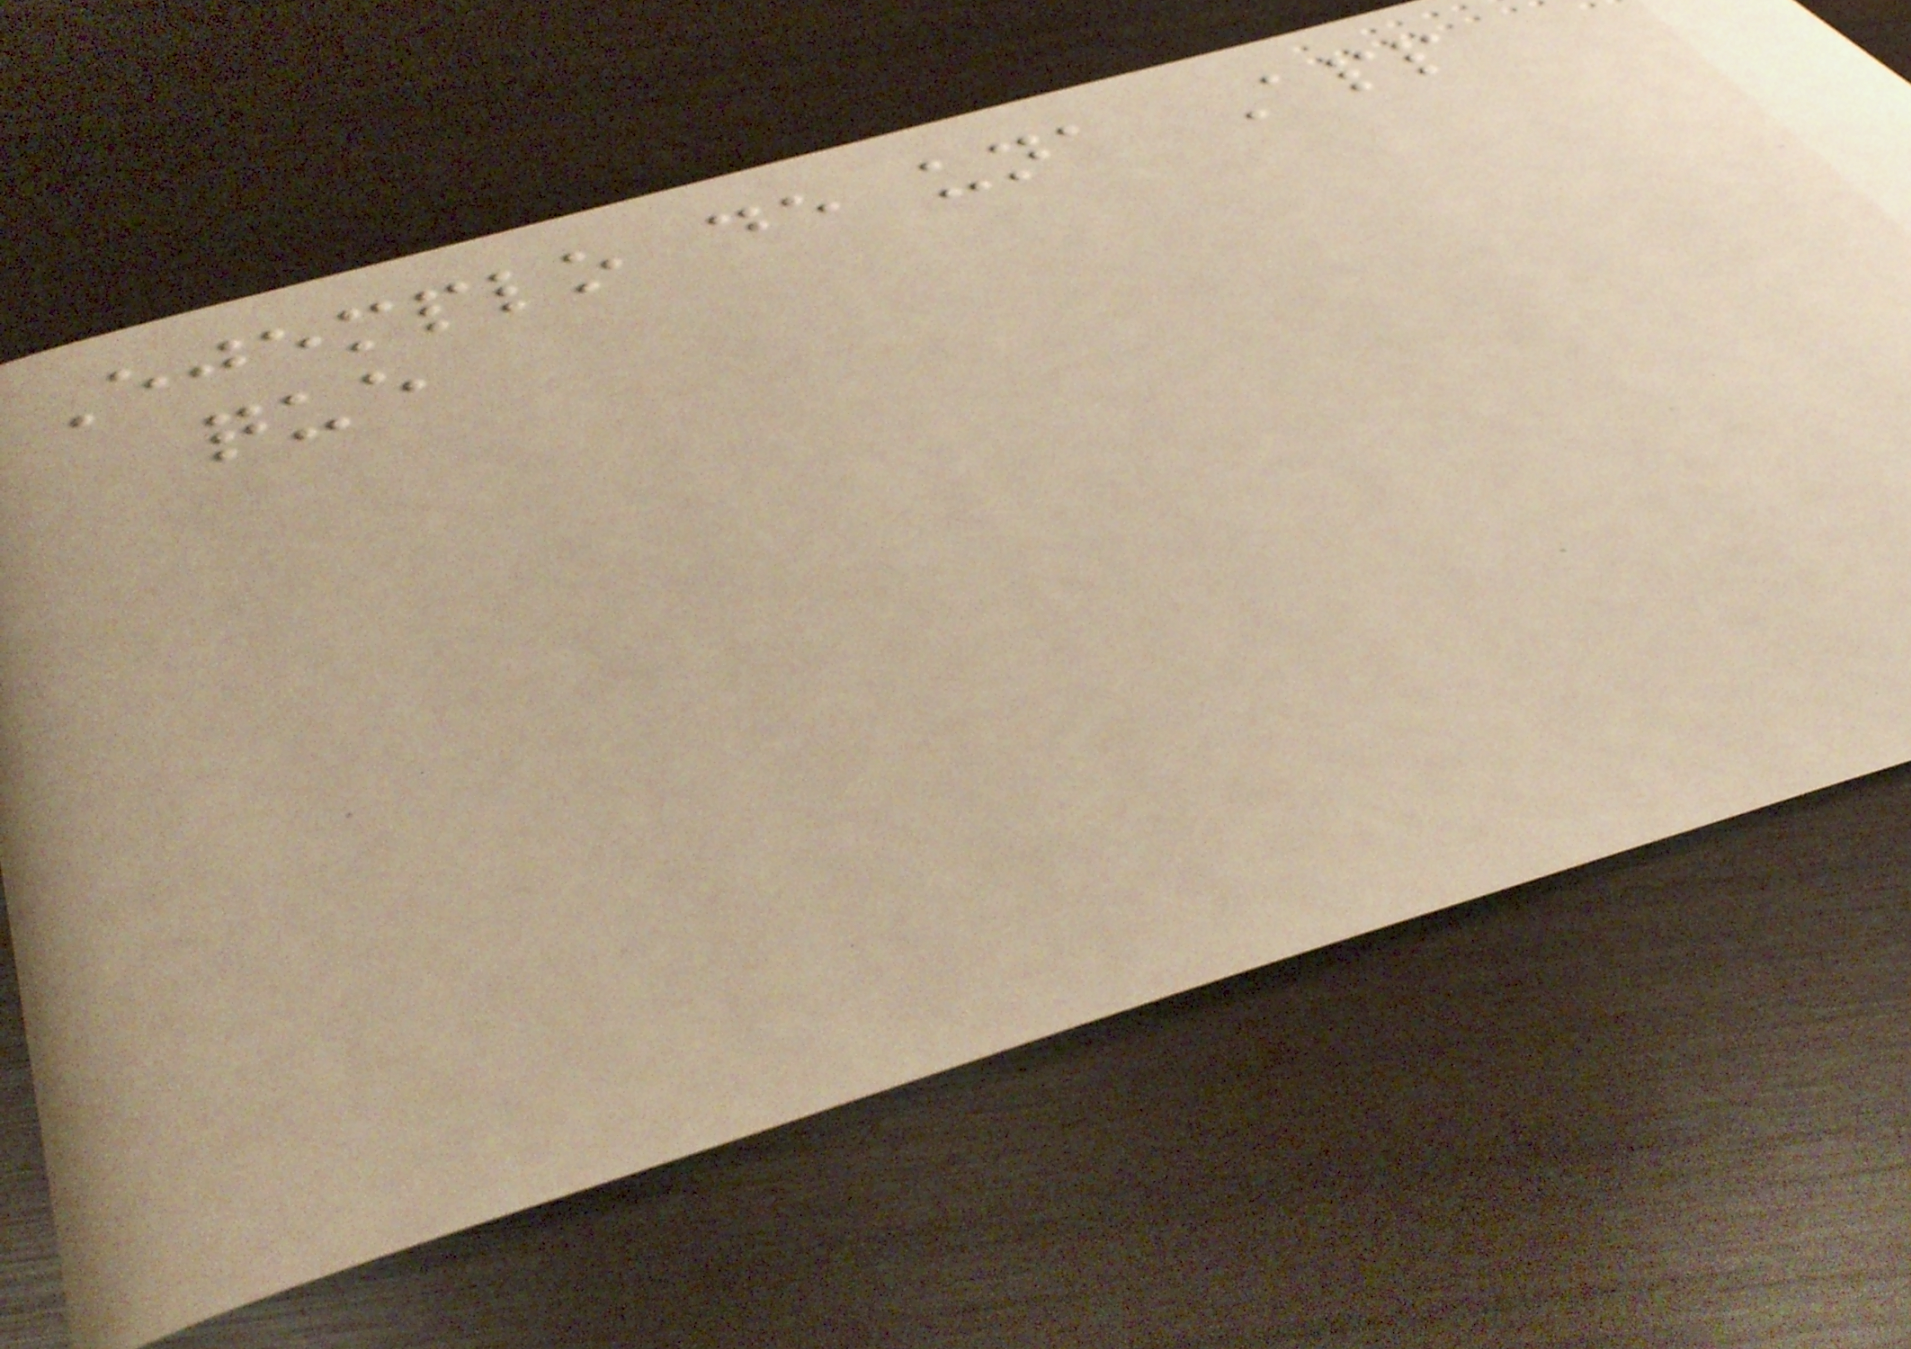Ejemplo de una App
que
